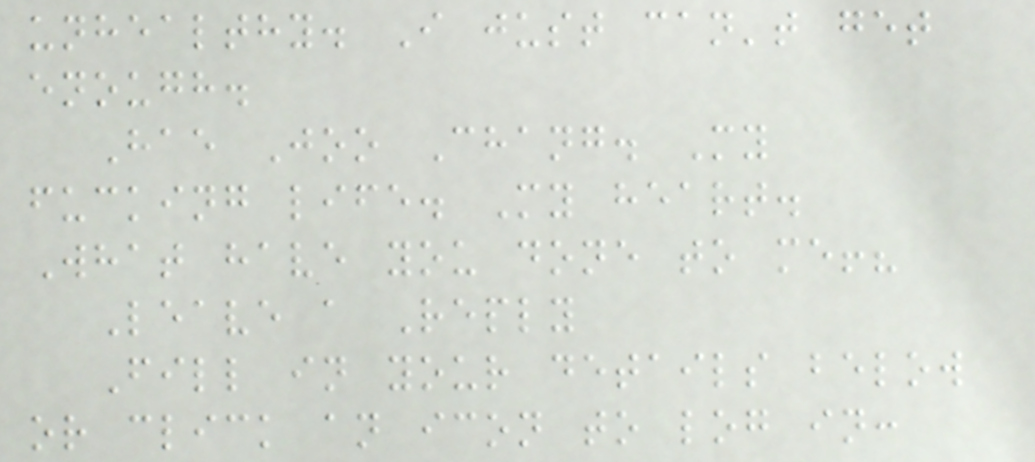unhealthy. I just can't get
enough.
Hae Joo Chang. My
fucking life. My heart.
What have you done to me!?
Leave a Reply
Fill in your details below
or click an icon to log in:
